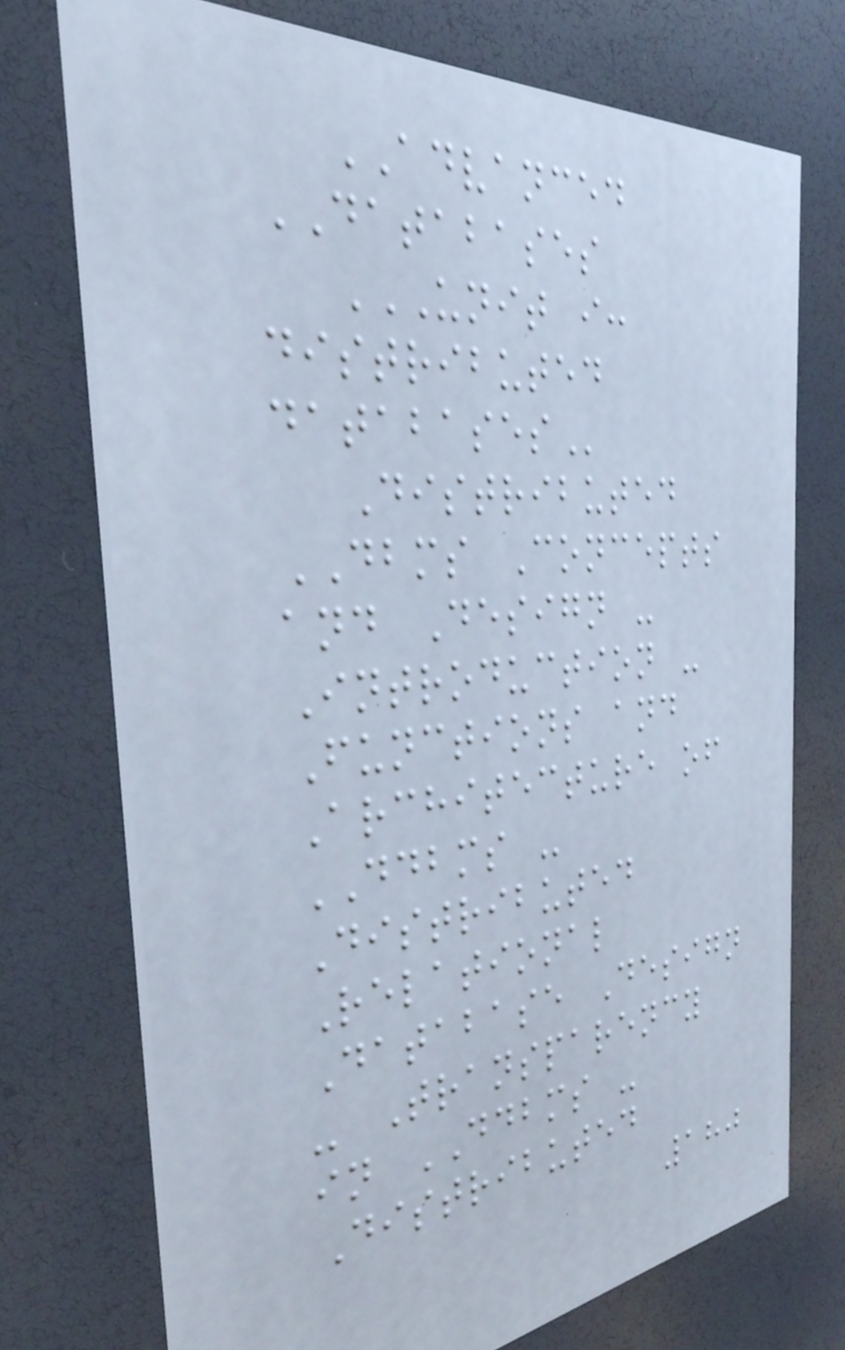ADVANCED
DATABASES
UNIT I:
DISTRIBUTED
DATABASES
Distributed
DBMS Concepts
and Design -
Introduction -
Functions and
Architecture of
DDBMS -
Distributed
Relational
Database Design
- Transparency
in DDBMS -
Distributed
180
